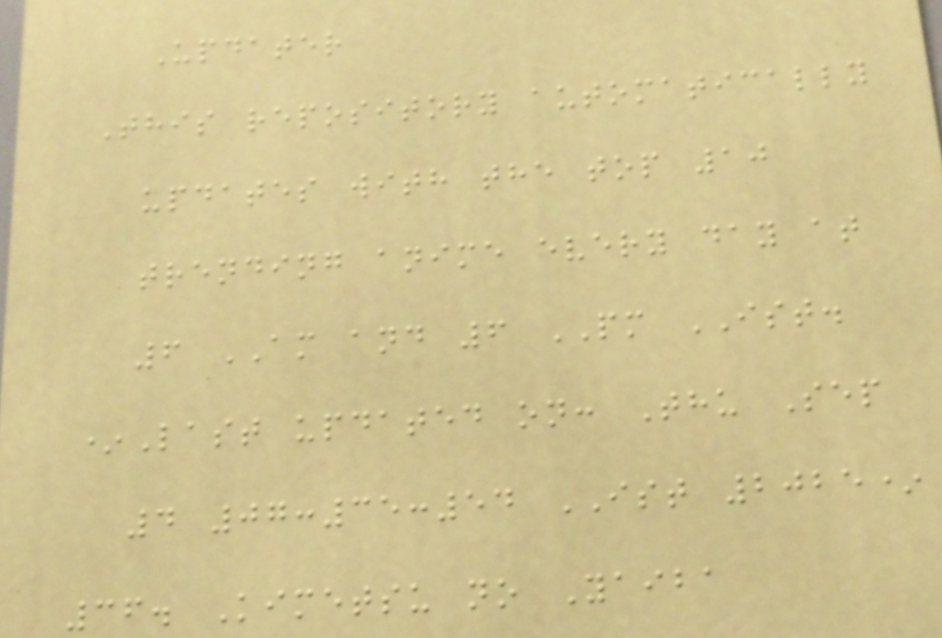Updater
This repository automatically
updates with the top 10
trending anime every day at
6 AM and 6 PM IST.
*Last updated on: Thu Sep
4 07:35:54 IST 2025*
36. Kimetsu no Yaiba
